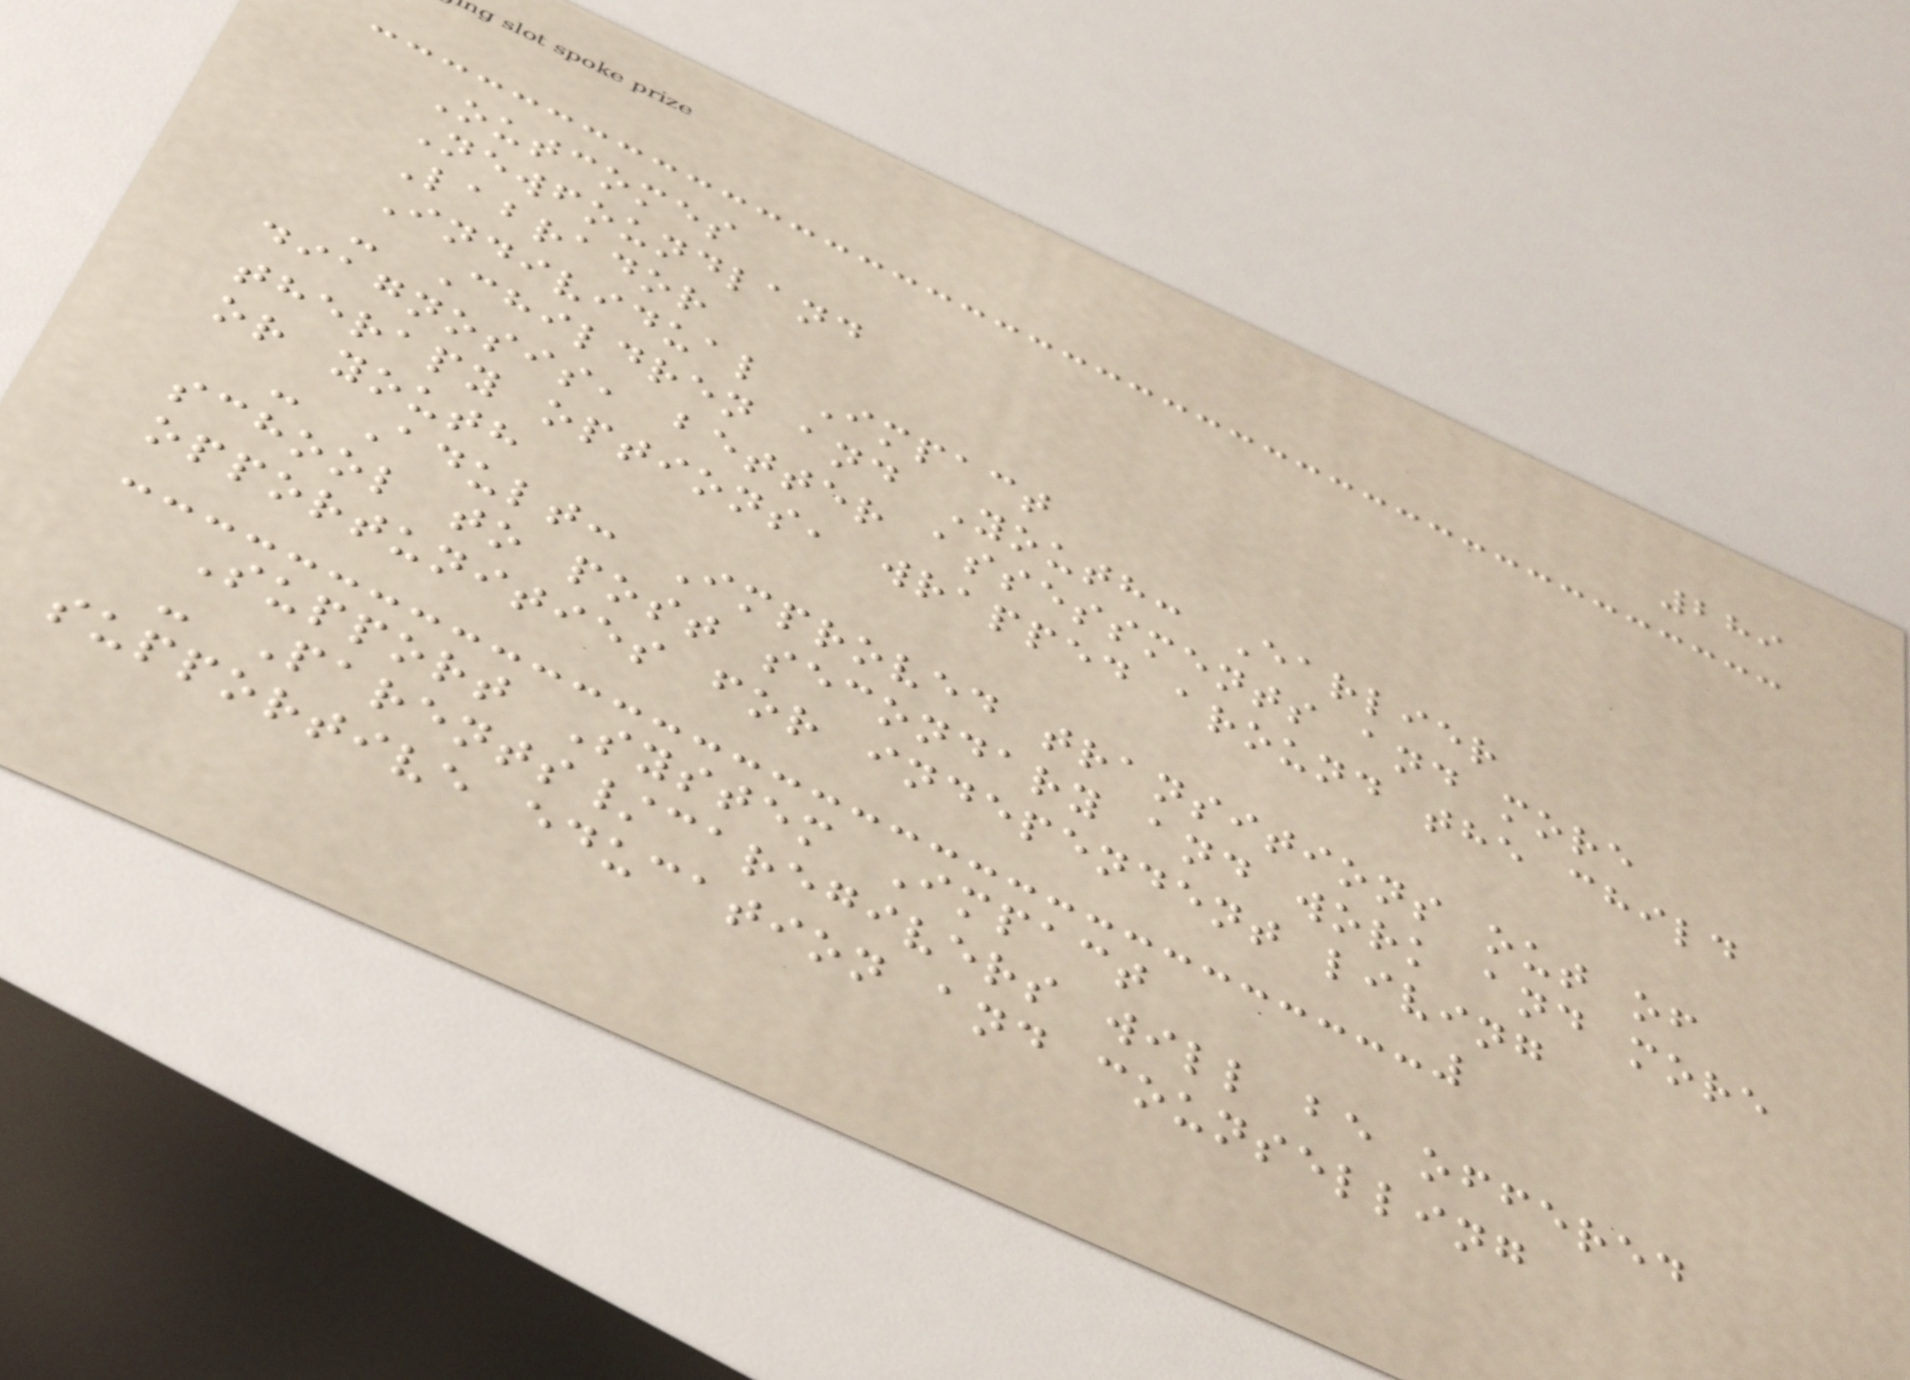289
Outcomes
Newfoundland
Labrador
Individual Impact
- Children and Youth: Earlier
diagnosis, better assessments and more
therapy options, wrapped around the child
or youth
- Adult: Improved transitions out of
school to post secondary and work and more
opportunities for independent living
Support System Impact
- Parents/caregivers will be offered
supportive education and counselling
